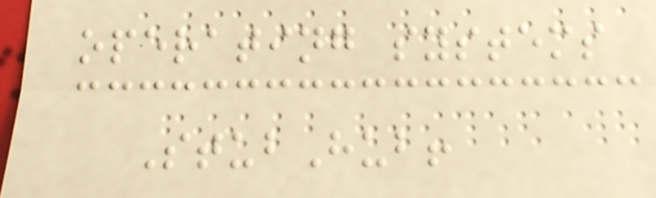operating systems
StubHub!
